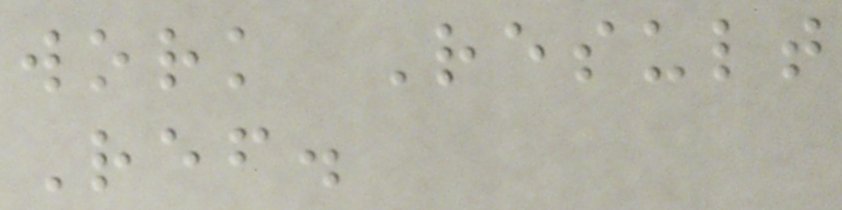work Result
Ref.
